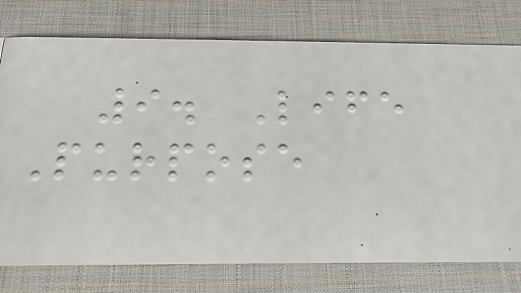9. Life
Purpose
